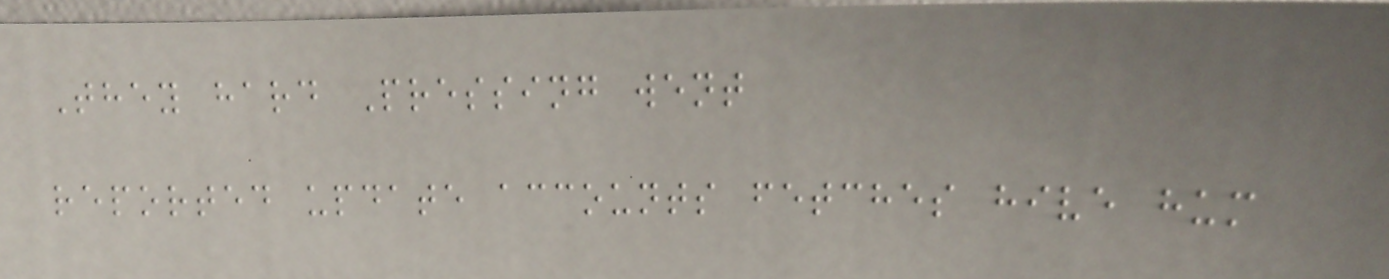They hard Pressing went
reported update accounts fetches hive hum
